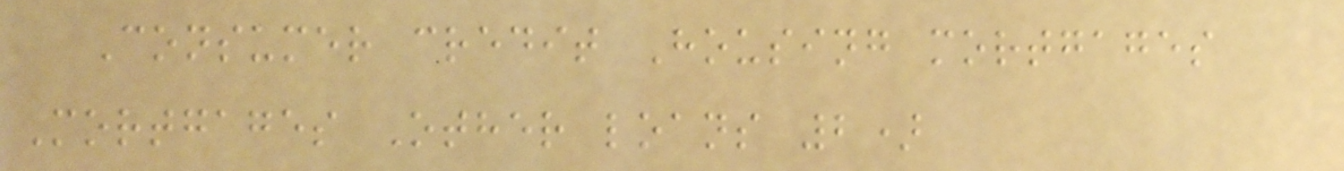Consumer credit Housing mortgages
Mortgages Other loans 2)
